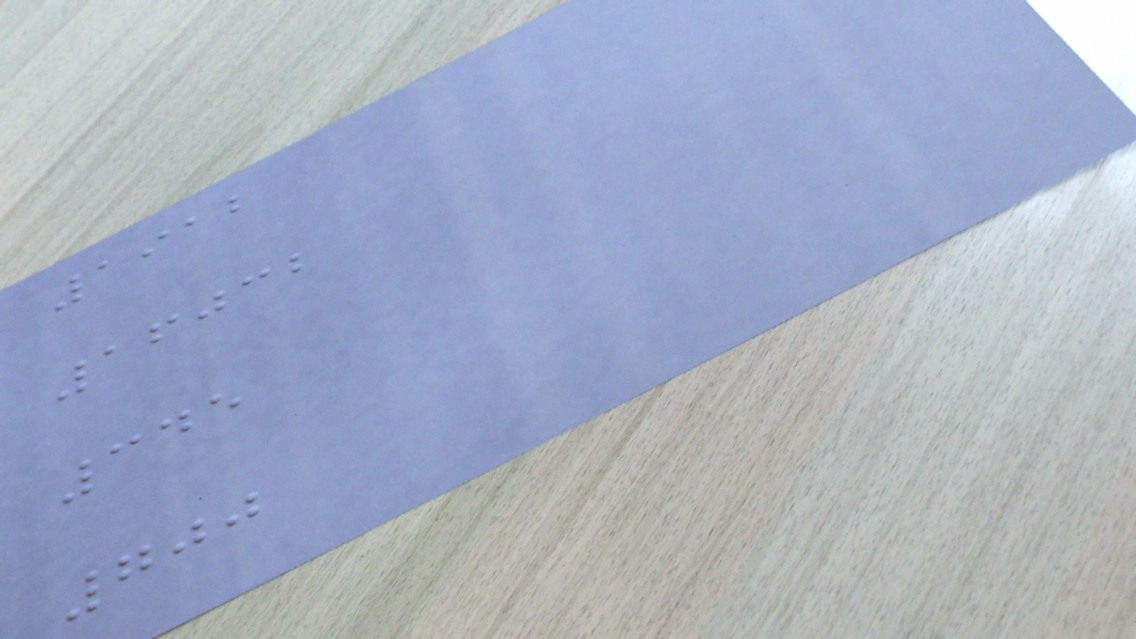1912
16032
345
700
